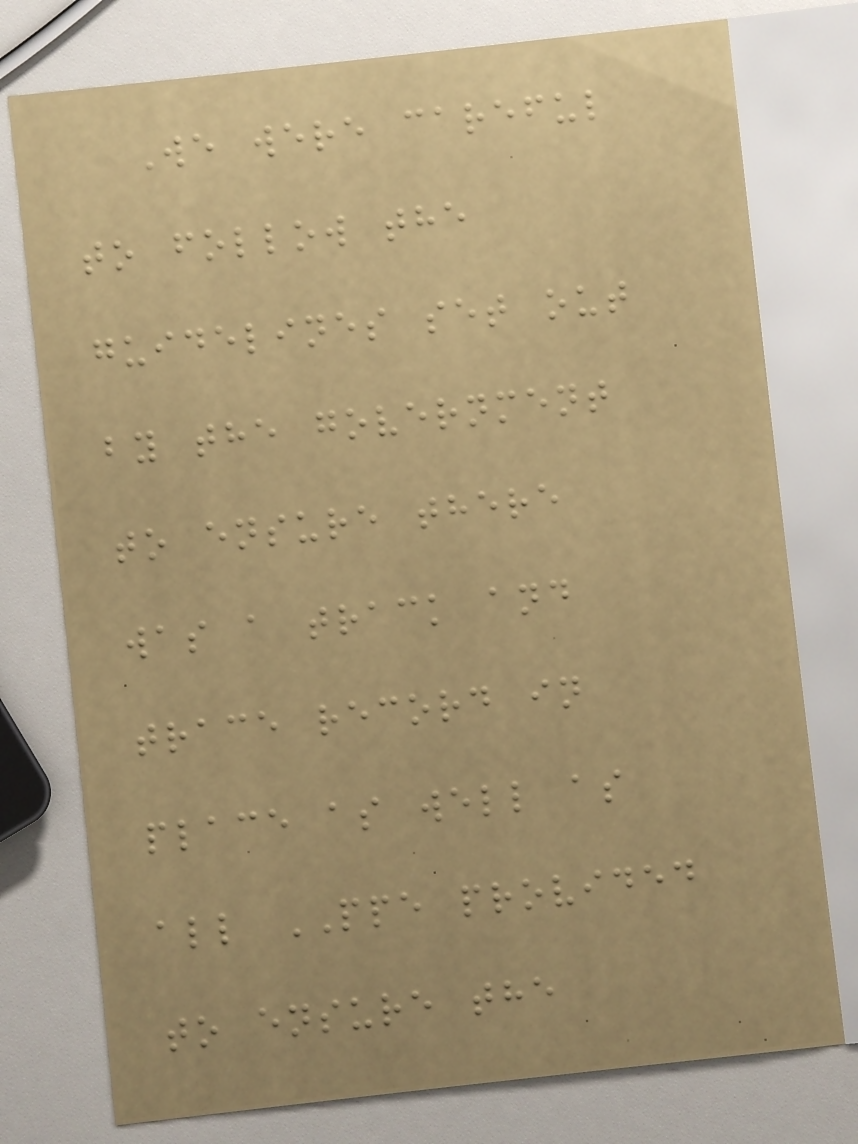We were careful
to follow the
guidelines set out
by the government
to ensure there
was a track and
trace record in
place as well as
all PPE provided
to ensure the
